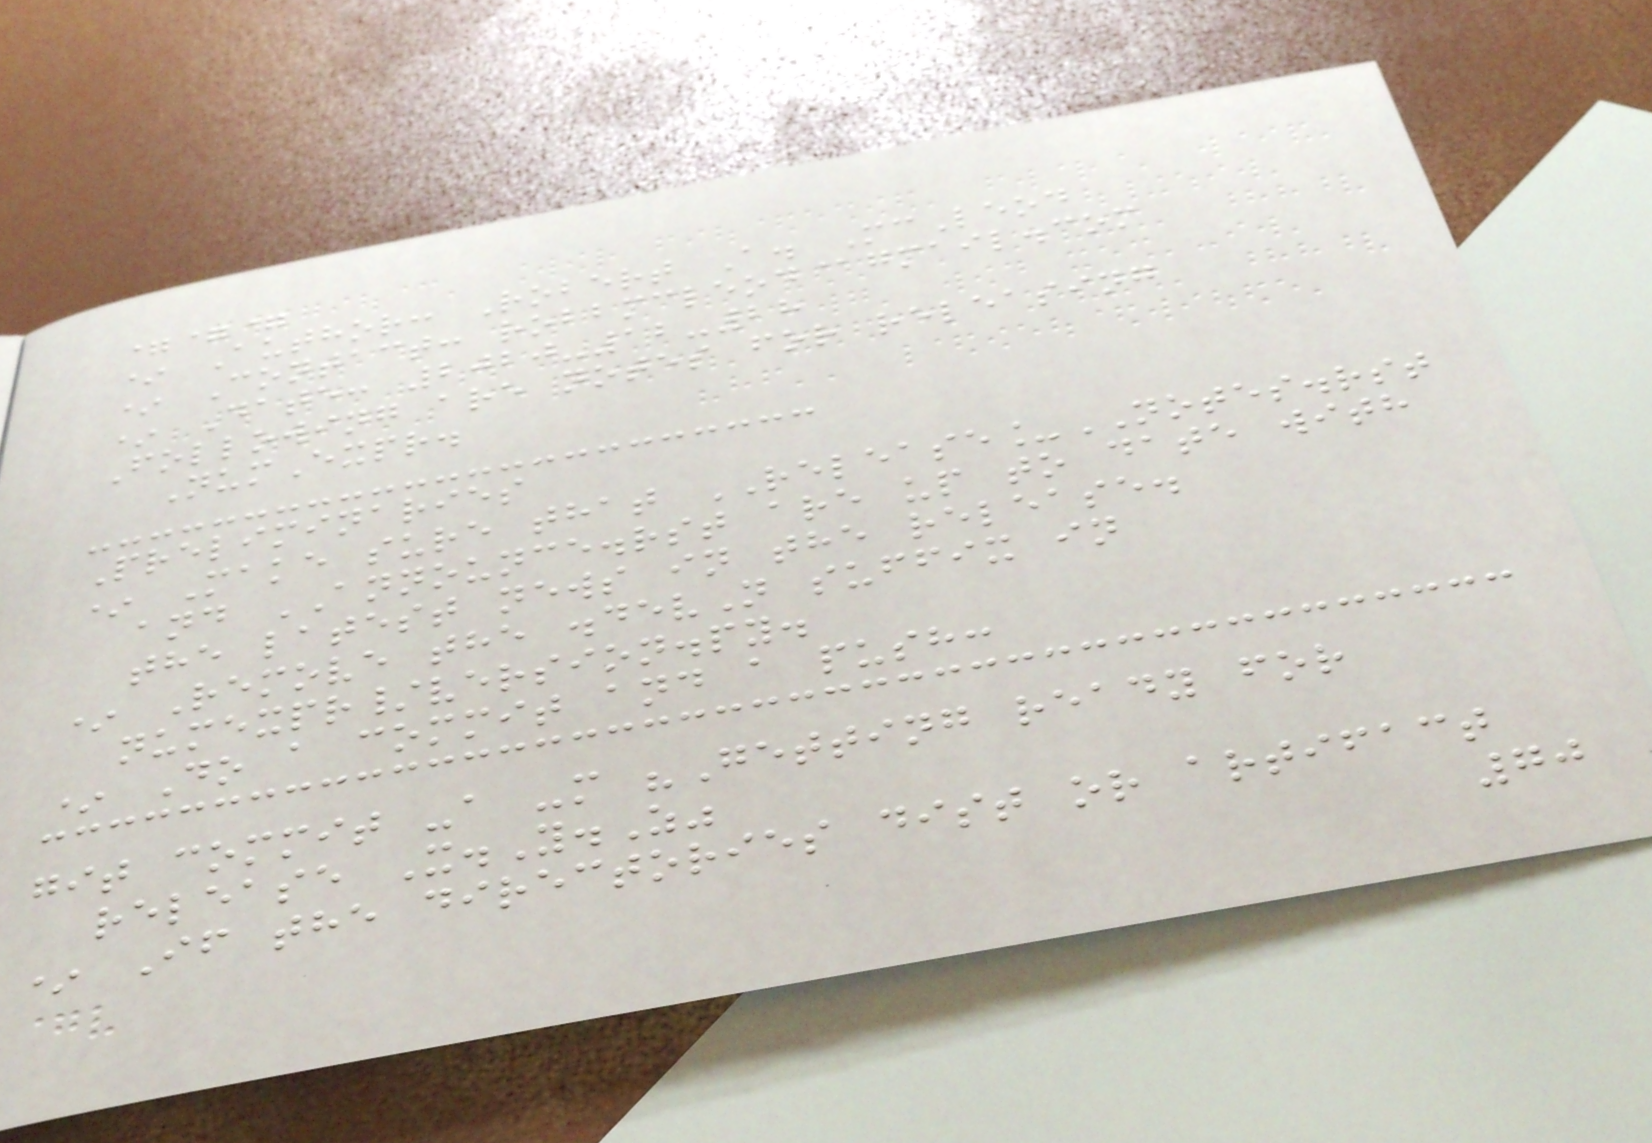===
* Author: Robert A. McLeod
* Contact: robbmcleod@gmail.com
* Date: 2020-12-28
Following are notes for releasing
NumExpr.
Preliminaries
* Make sure that RELEASE_NOTES.rst
and ANNOUNCE.rst are up to date with
the latest news in the release.
* Remove the .devN suffix in
numexpr/version.py.
* Do a commit and a push:
git commit -a -m "Getting ready for
release X.Y.Z"
* If the directories dist or artifact
70
